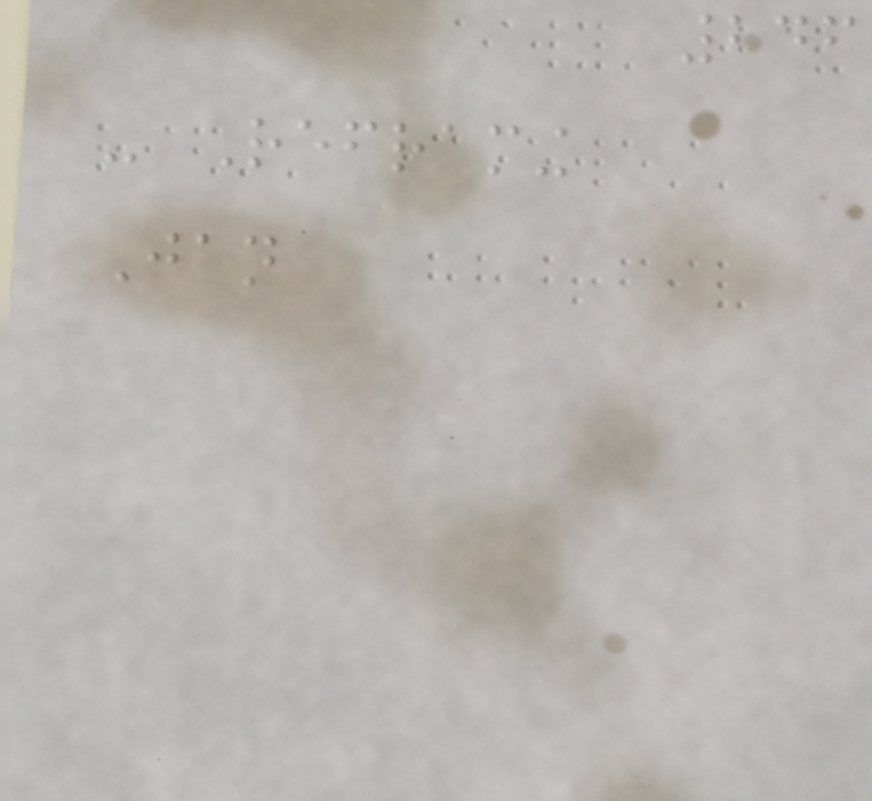246
- Reframing
Jan
